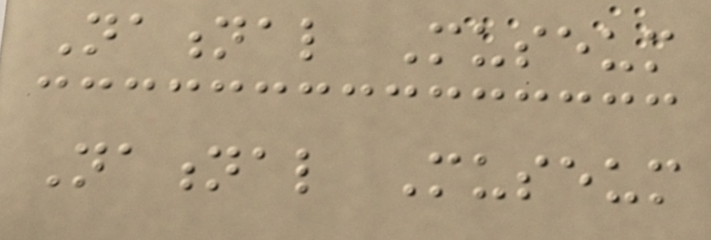National Museum
National Museum
